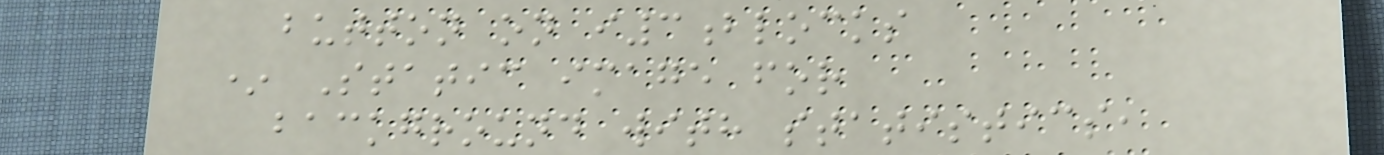button on i3blocks
* Static image for
background with statistics,
